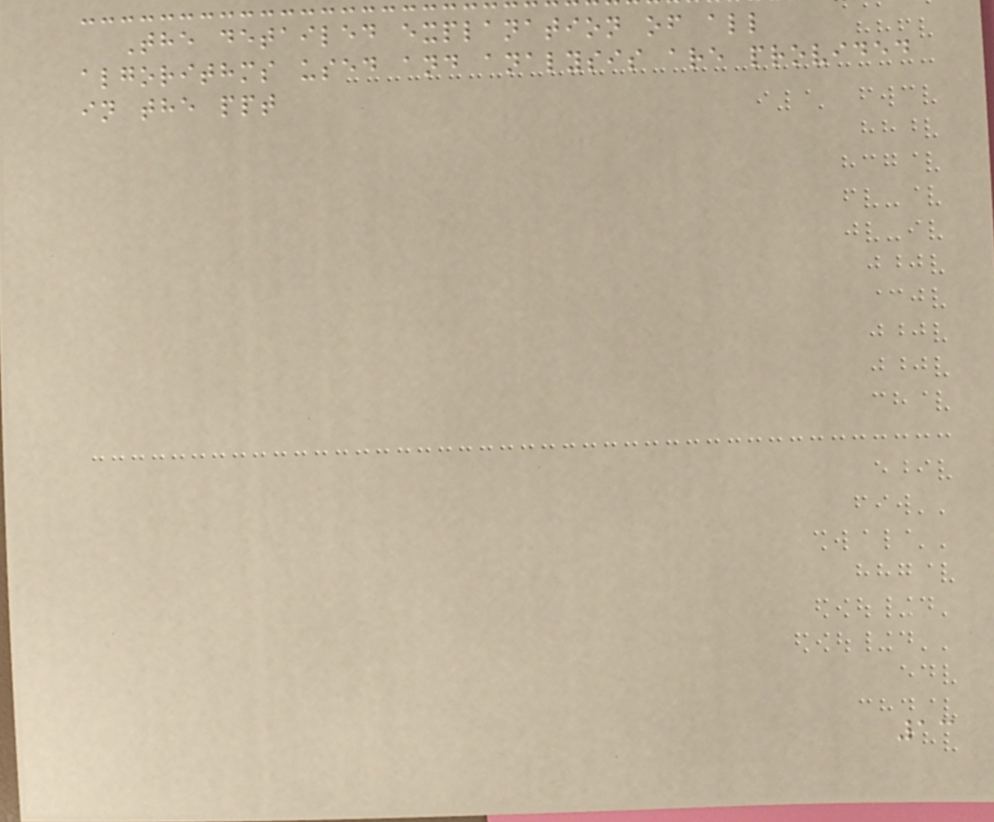The detailed explanation of all
algorithms used and analysis are provided
in the ppt
13
